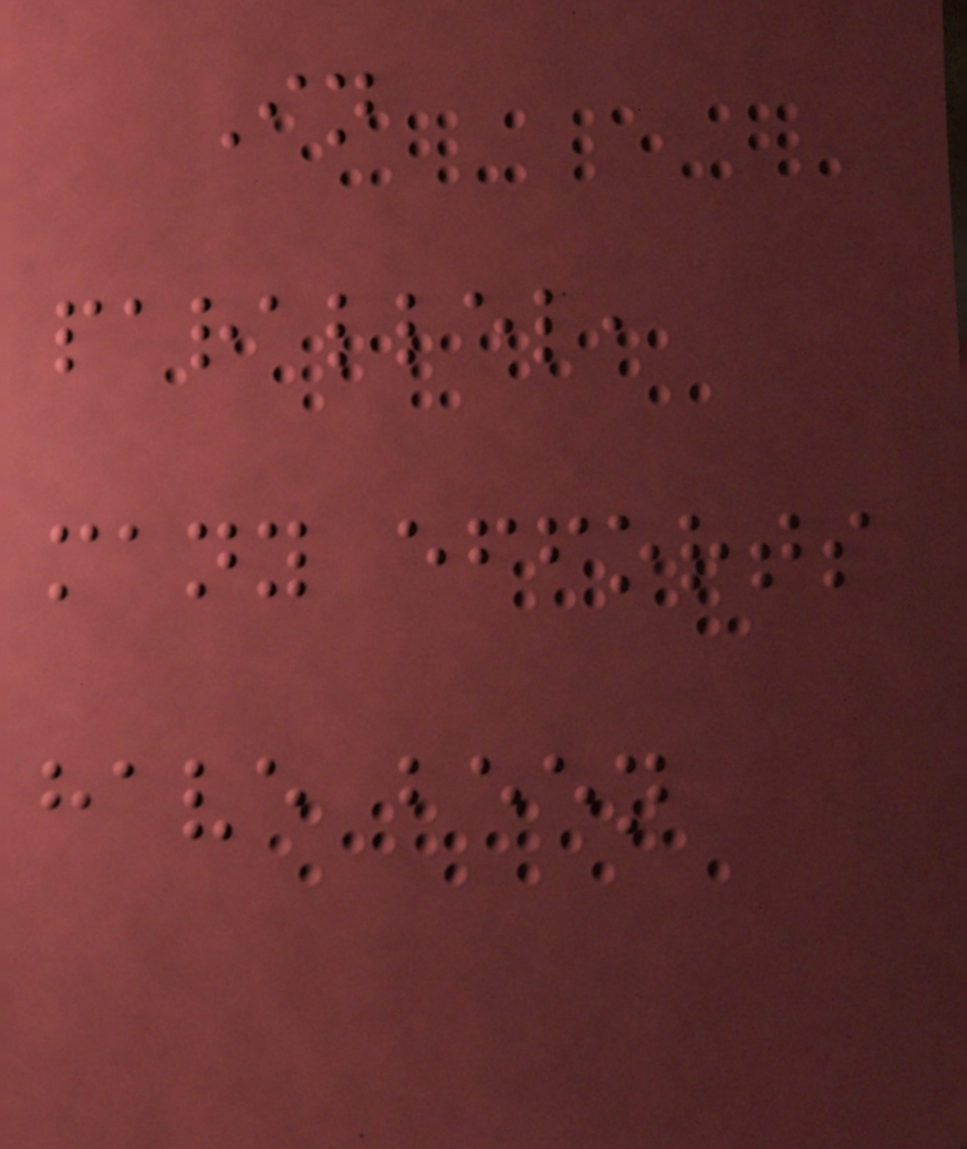In
parallel,
many efforts
have been
